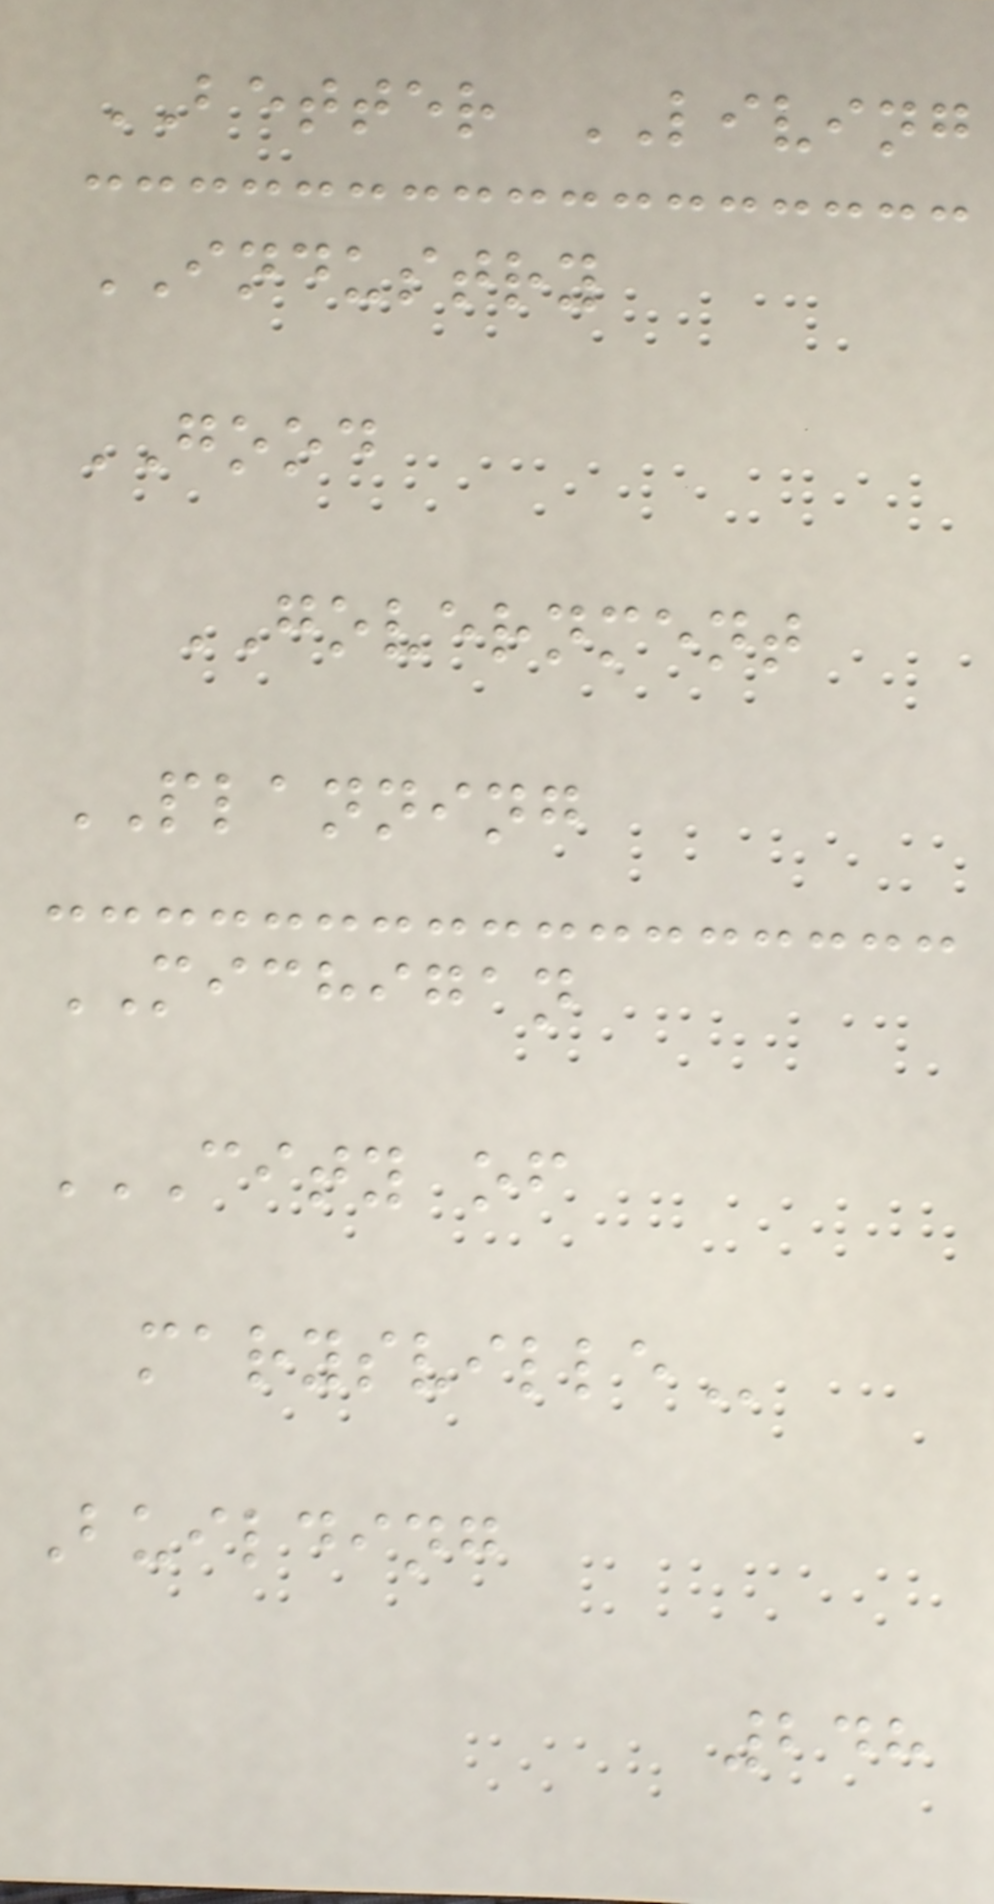BETTER LIVING
INDUSTRY
GOOD
GOVERNMENT
PLANNING
MICHIGAN
CITY OF
MARYSVILLE
Building
248
